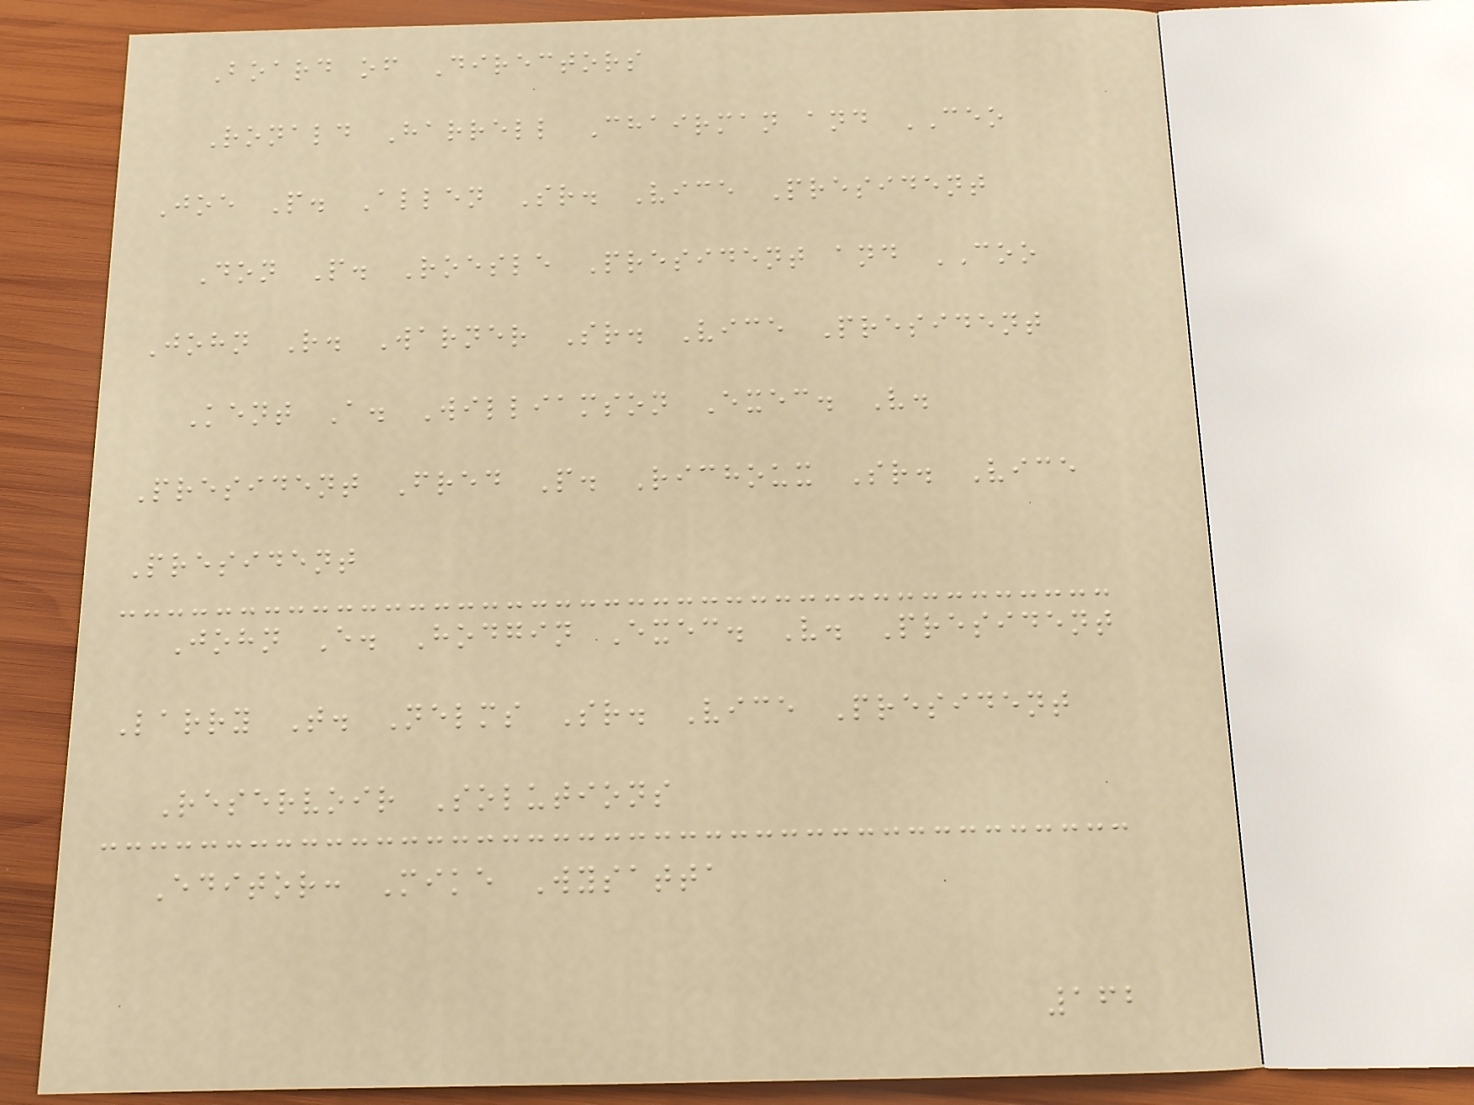Board of Directors
Ronald Harrell Chairman and CEO
Joe P. Allen Sr. Vice President
Don P. Roesle President and COO
John R. Warner Sr. Vice President
Kent A. Williamson Exec. V.
President Fred P. Richoux Sr. Vice
President
John E. Hodgin Exec. V. President
Larry T. Nelms Sr. Vice President
Reservoir Solutions
Editor: Mike Wysatta
162
